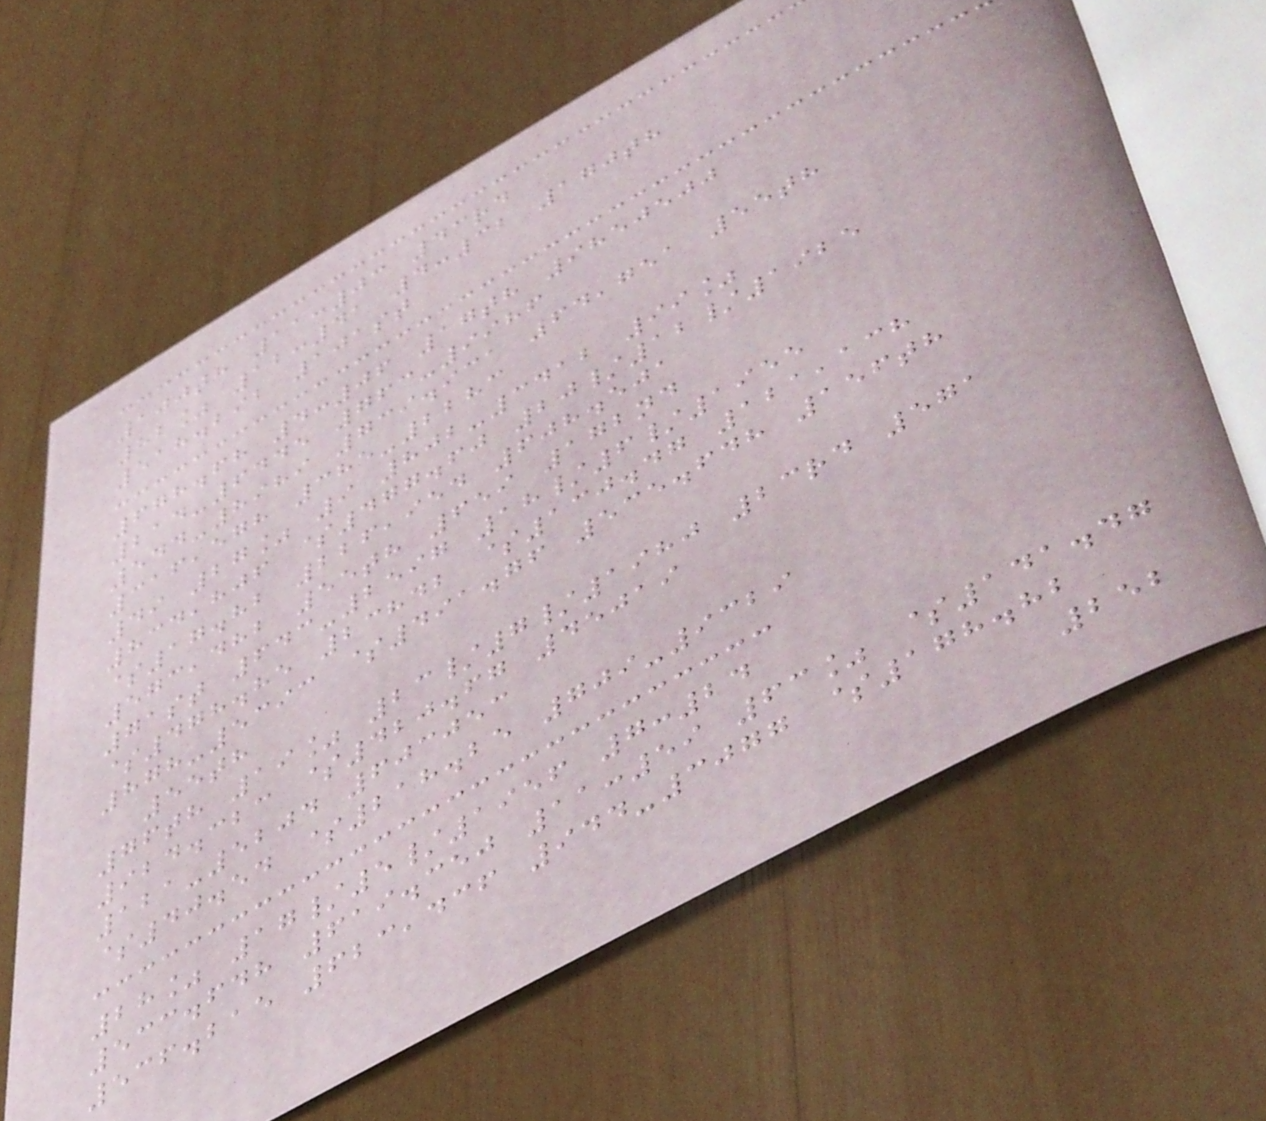100th 11:03 43rd
82% 12:41 4:32 170th
518.292 101st
678.68 4:06 17th 9850500
214-6445 763-9986
544-8989 739.931 64,751 55th
316,578 385-2283
49 27% 9 802-3412 99%
834,806 $477.60 20/12/1925
$17.82 226,954 608.501
573,482 55th 659 172nd
71st 643-2597 18/6/1955
$478.85 23842 $130.47 121,138
878-5393 $491.76 535.648 156th
55th
76th 19% 23/7/1980 23rd 571
924.323 $420.67 45019
121-5204 603053
$40.54 $218.25 709-9329
28% 17/5/1956 7:24
533.648 619.350 11:59 63% $141.47
536.215 623,436 944-3077 $178.82
252
